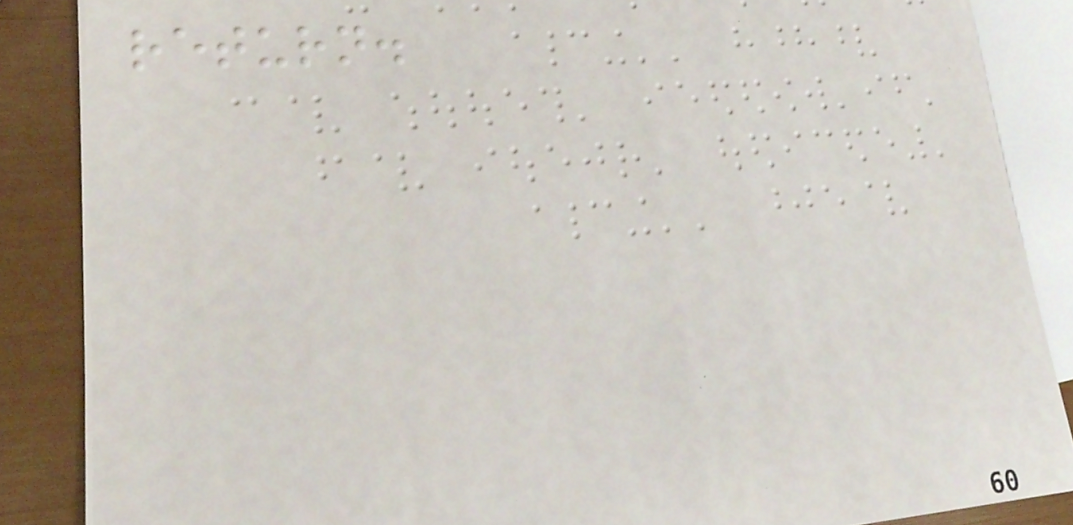return.
